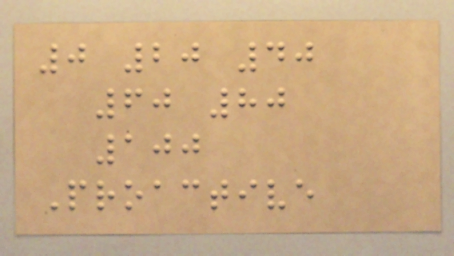0 20 40
60 80
100
Proactive
